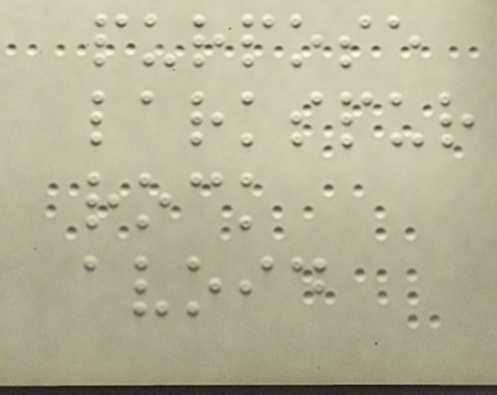purpose
larkspur
rock
avoid
